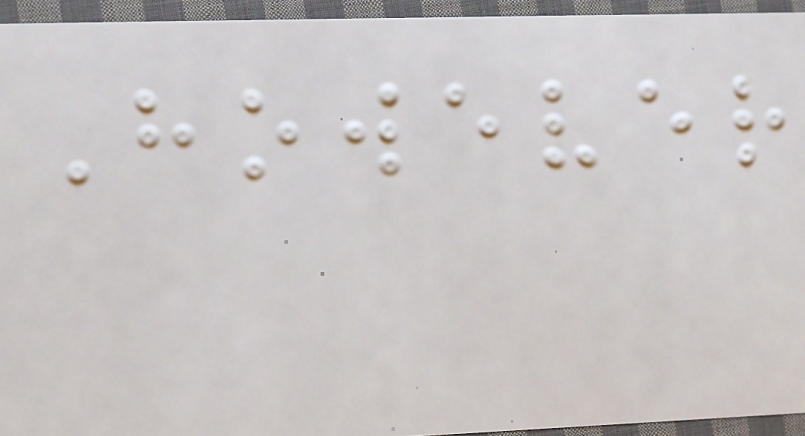However
